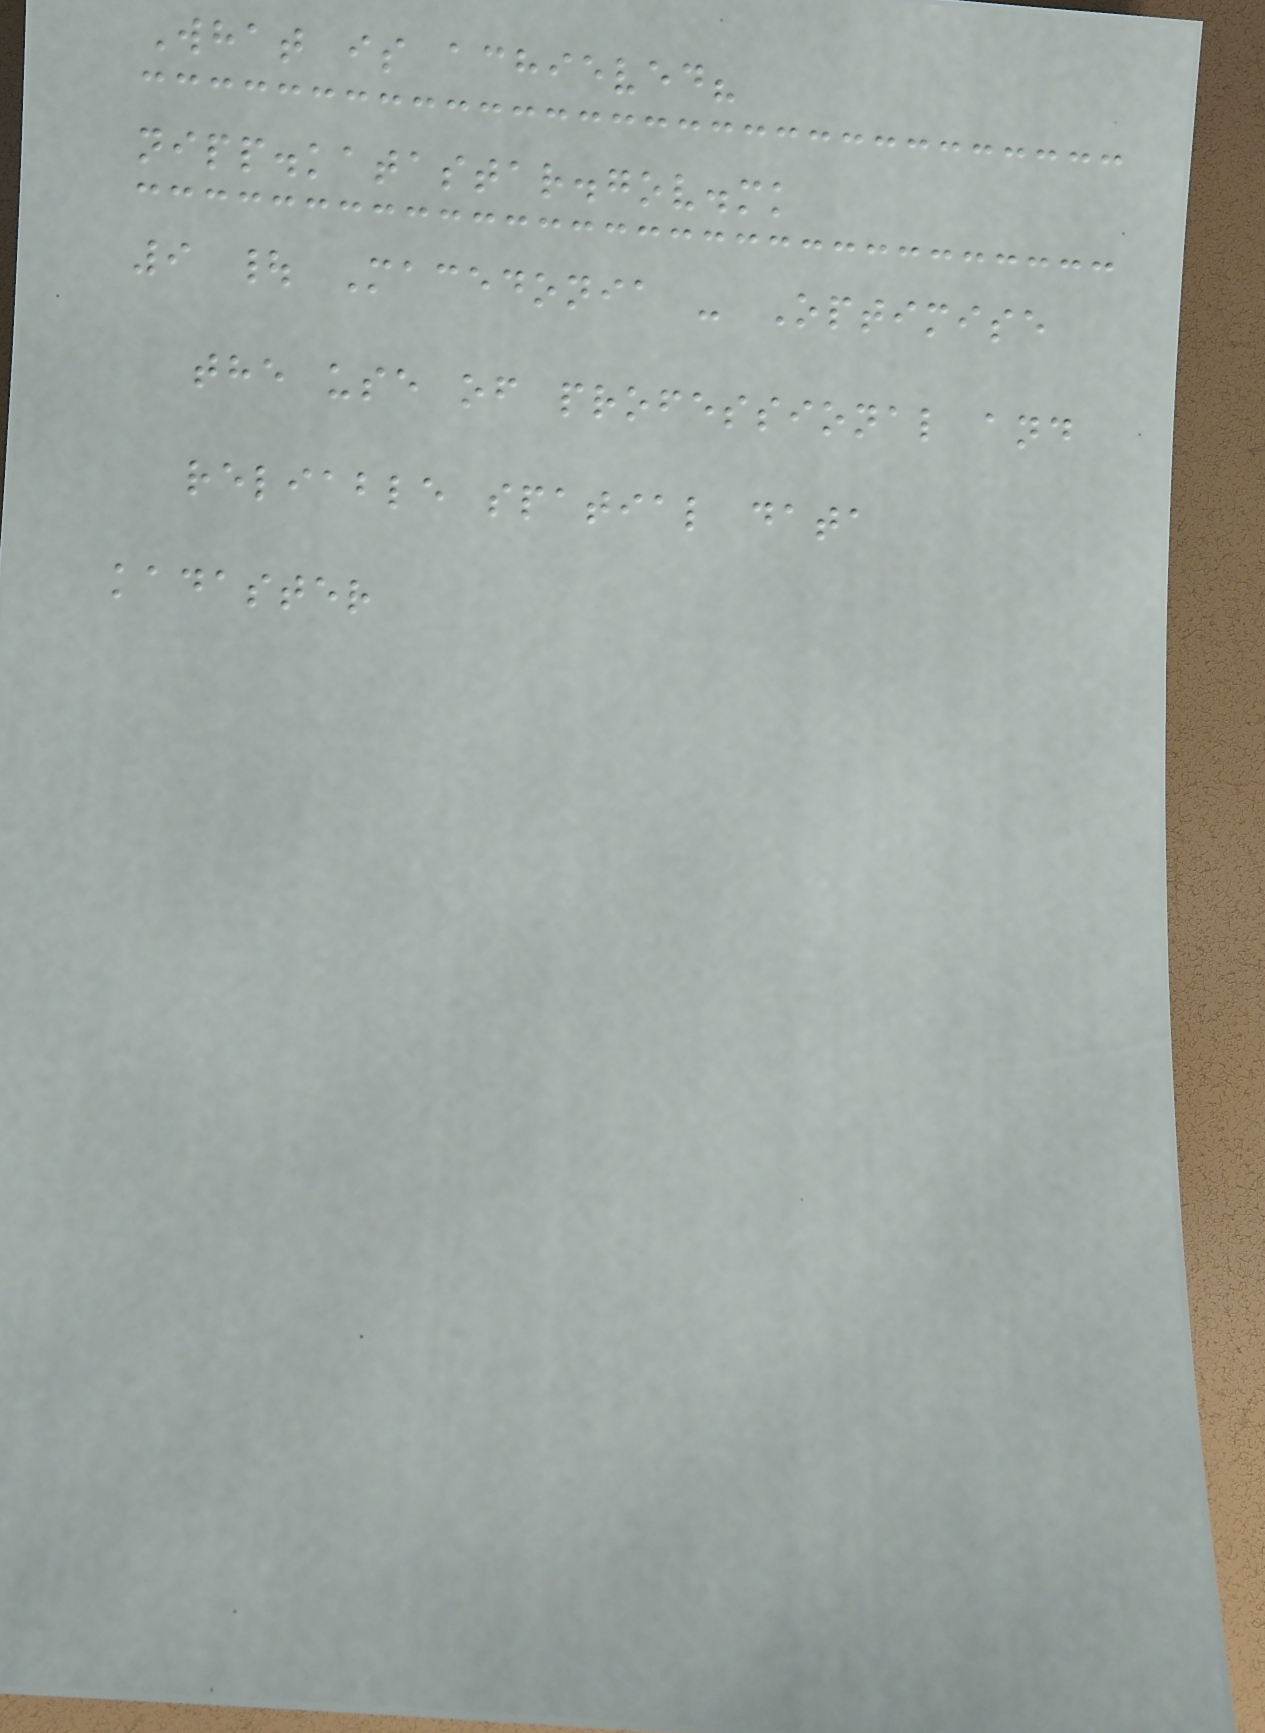What is achieved?
nipp.katastar.gov.mk
9 | Macedonia - Optimise
the use of professional and
reliable spatial data
kadaster
